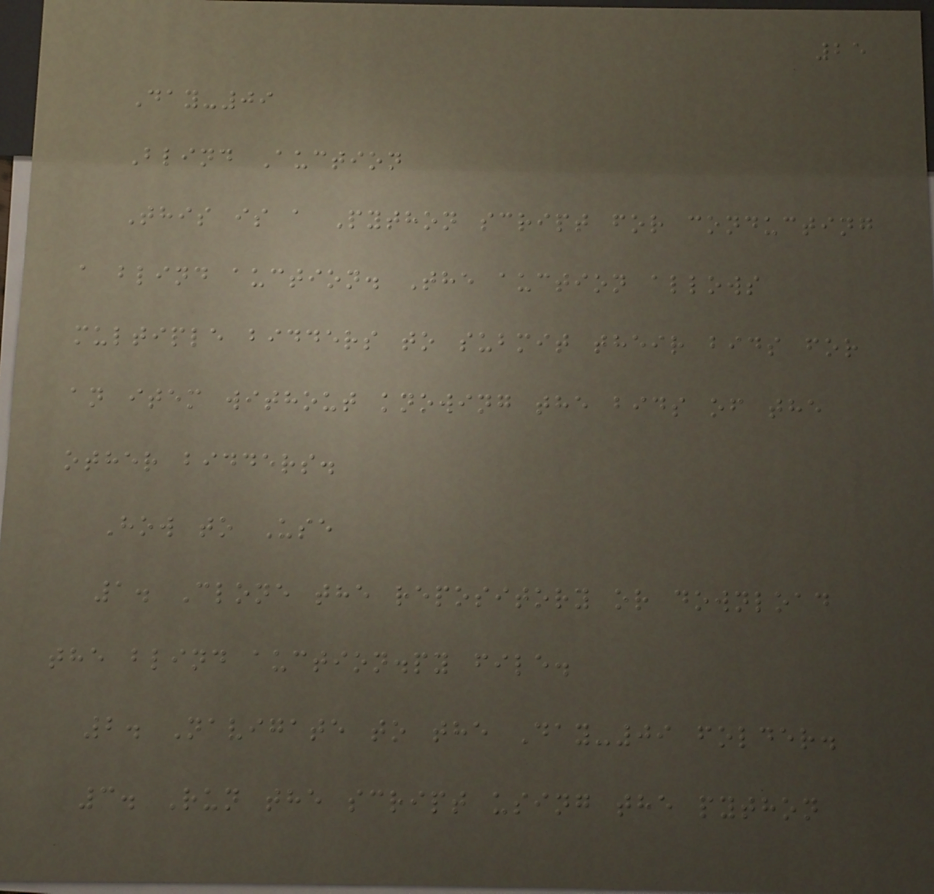25
Day-09
Blind Auction
This is a Python script for conducting
a blind auction. The auction allows
multiple bidders to submit their bids for
an item without knowing the bids of the
other bidders.
How to Use
1. Clone the repository or download
the blind auction.py file.
2. Navigate to the Day-09 folder.
3. Run the script using the python
